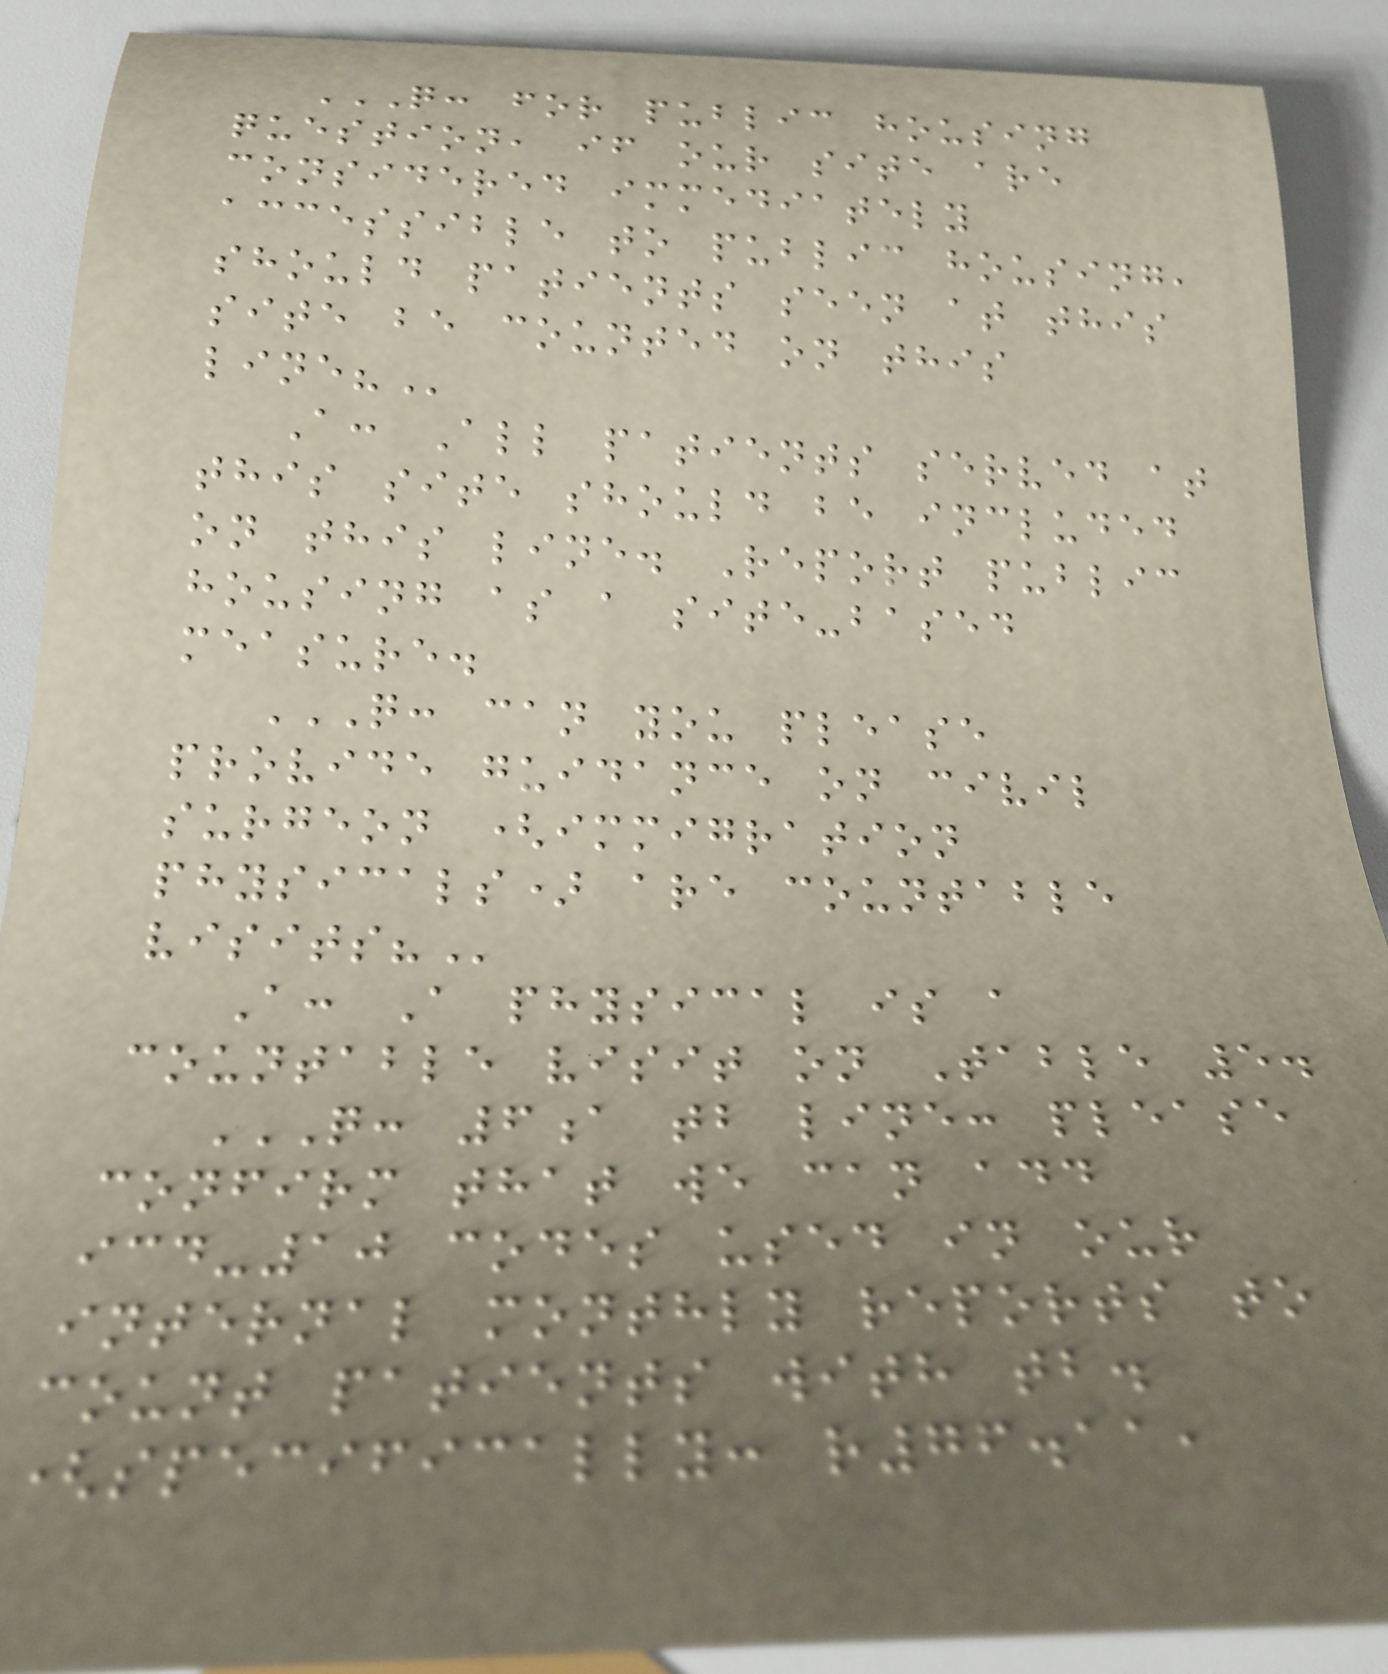Q: FOR PUBLIC HOUSING
QUESTION, IF OUR SITE ARE
CONSIDERED IMMEDIATELY
ACCESSIBLE TO PUBLIC HOUSING,
SHOULD PATIENTS SEEN AT THIS
SITE BE COUNTED ON THIS
LINE?
A: All patients served at
this site should be included
on this line. Report public
housing as a site-based
measure.
Q: CAN YOU PLEASE
PROVIDE GUIDANCE ON CIVIL
SURGEON (IMMIGRATION
PHYSICALS) ARE COUNTABLE
VISITS?
A: A physical is a
countable visit on Table 5.
Q: 6A TB LINE: PLEASE
CONFIRM THAT WE CAN ADD
ICD-10 CODES USED IN OUR
INTERNAL MONTHLY REPORTS TO
COUNT PATIENTS WITH TB.
(SPECIFICALLY: R76.11,
